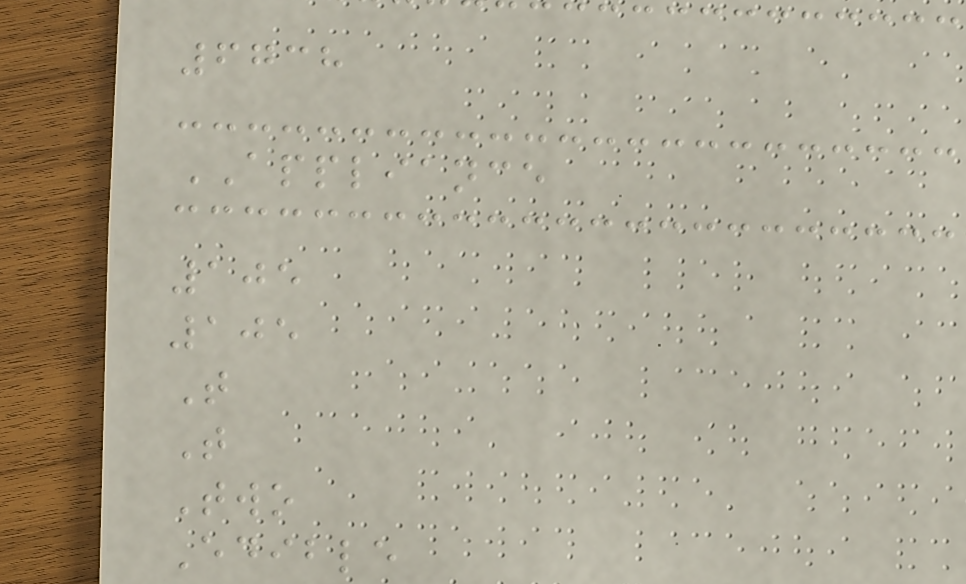6738
APPLIANCE
105
105
T
T
Two
Edible
